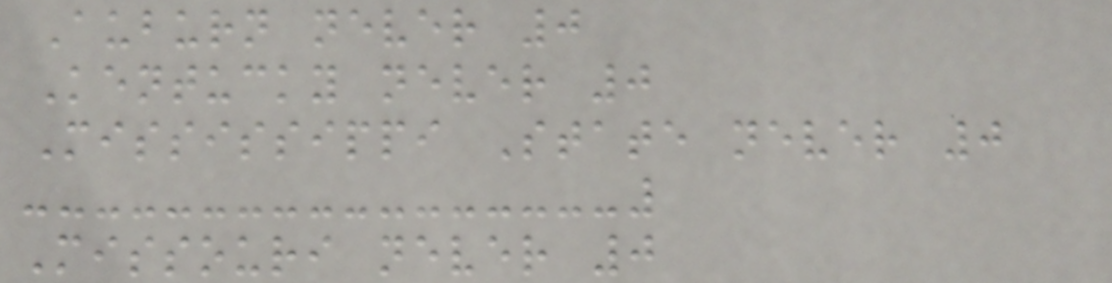Auburn never 0
Kentucky never 0
Mississippi State never 0
Missouri never 0
